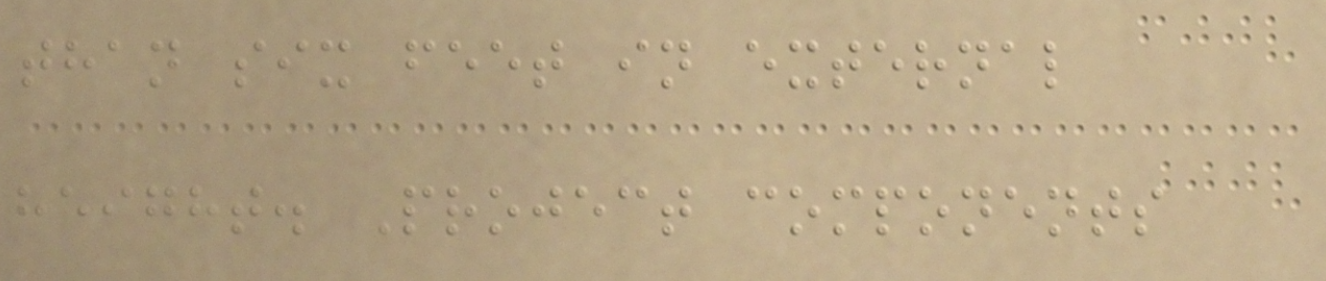than six feet in external
height. Project components
